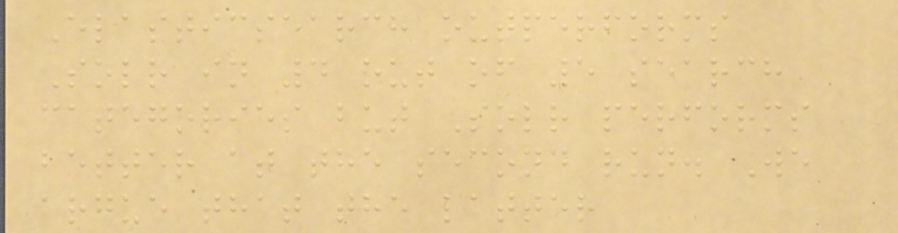Elasticsearch outperforms
Solr in 4 out of 5 search
categories but Solr performs
better at the second run. We
argue that the latter
